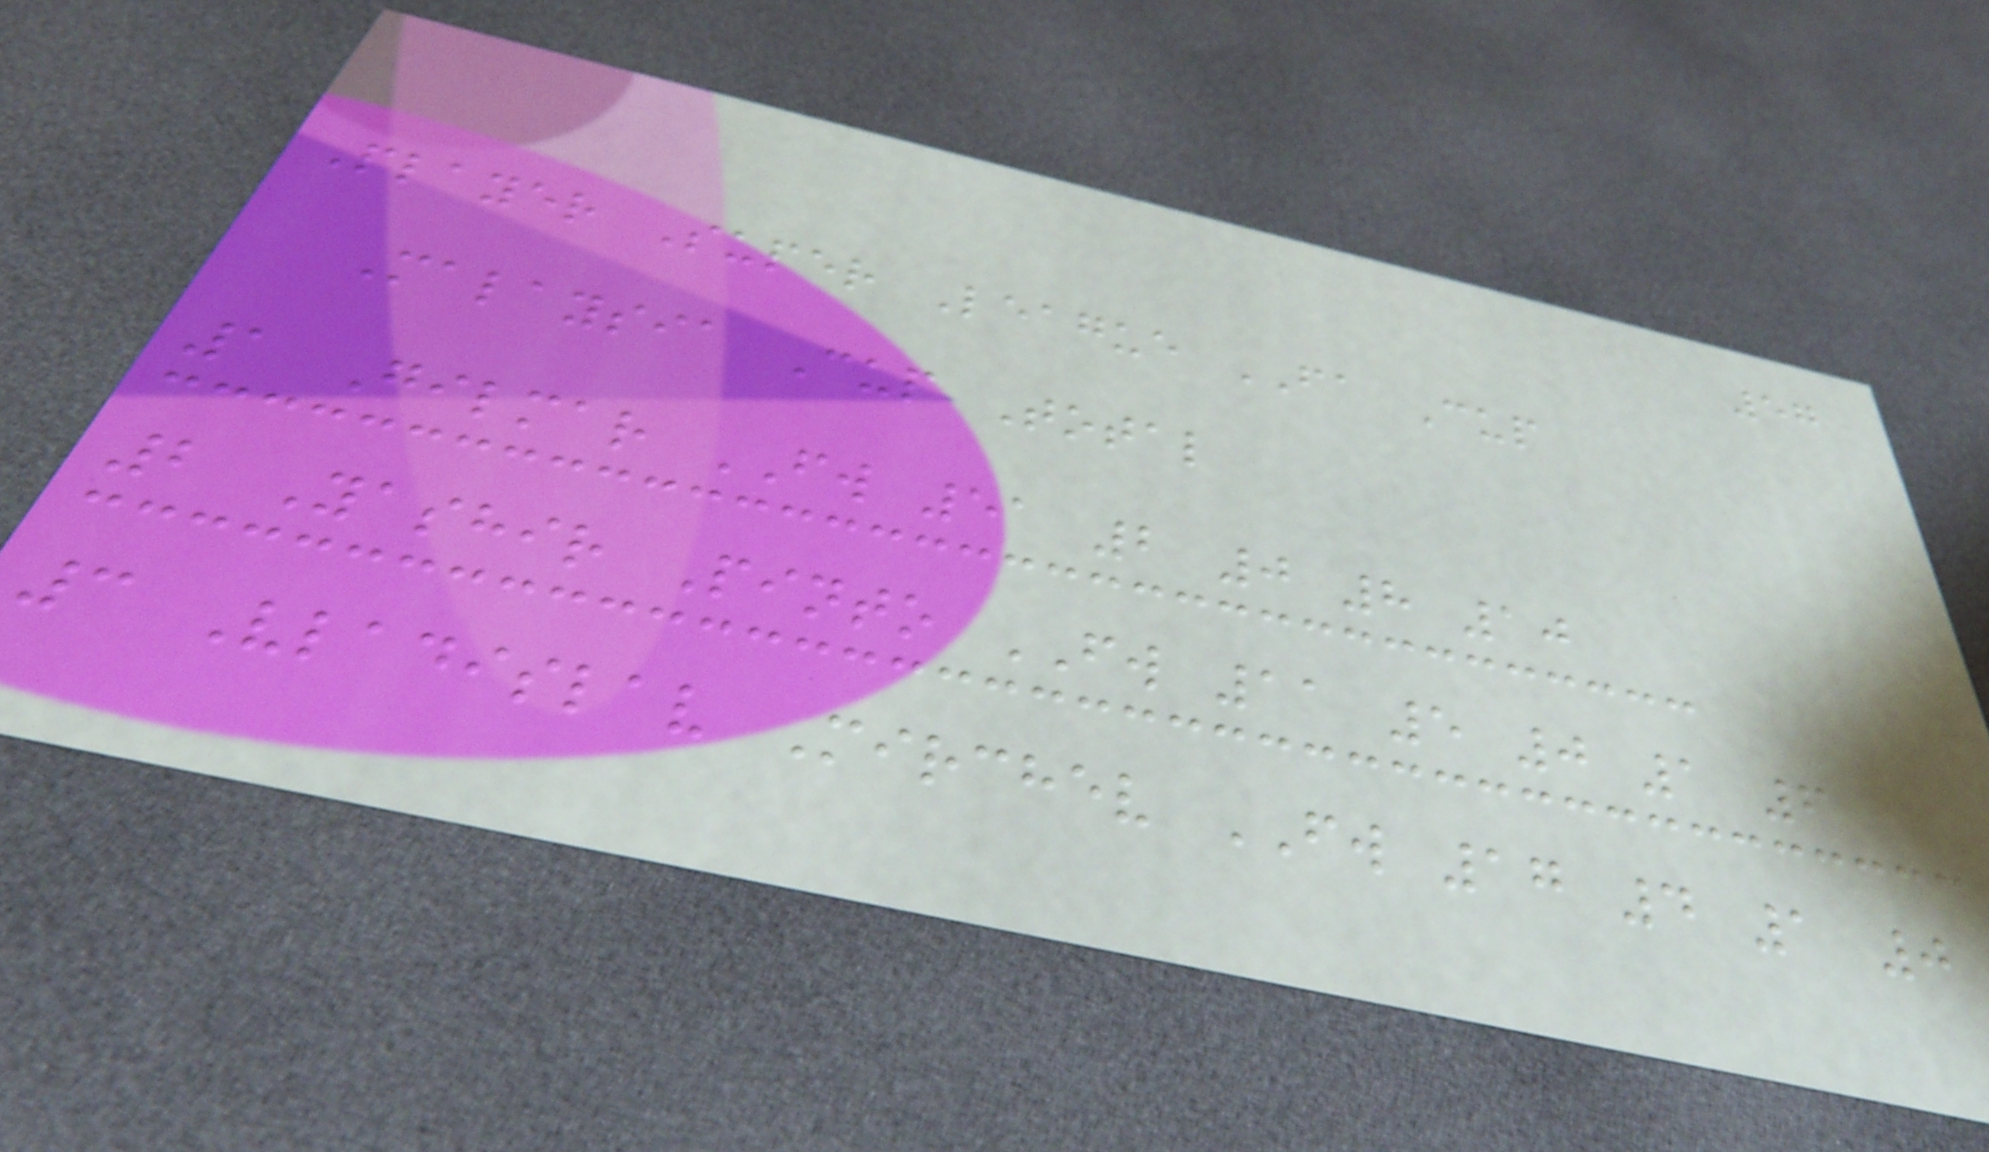57
Player Super League FA Cup
Malaysia Cup Total
1 Gilmar FW 51 2 0 8 10
2 Yashir Pinto FW 11 5 0 1 6
3 Vladislav Mirchev FW 17 4 1 0
